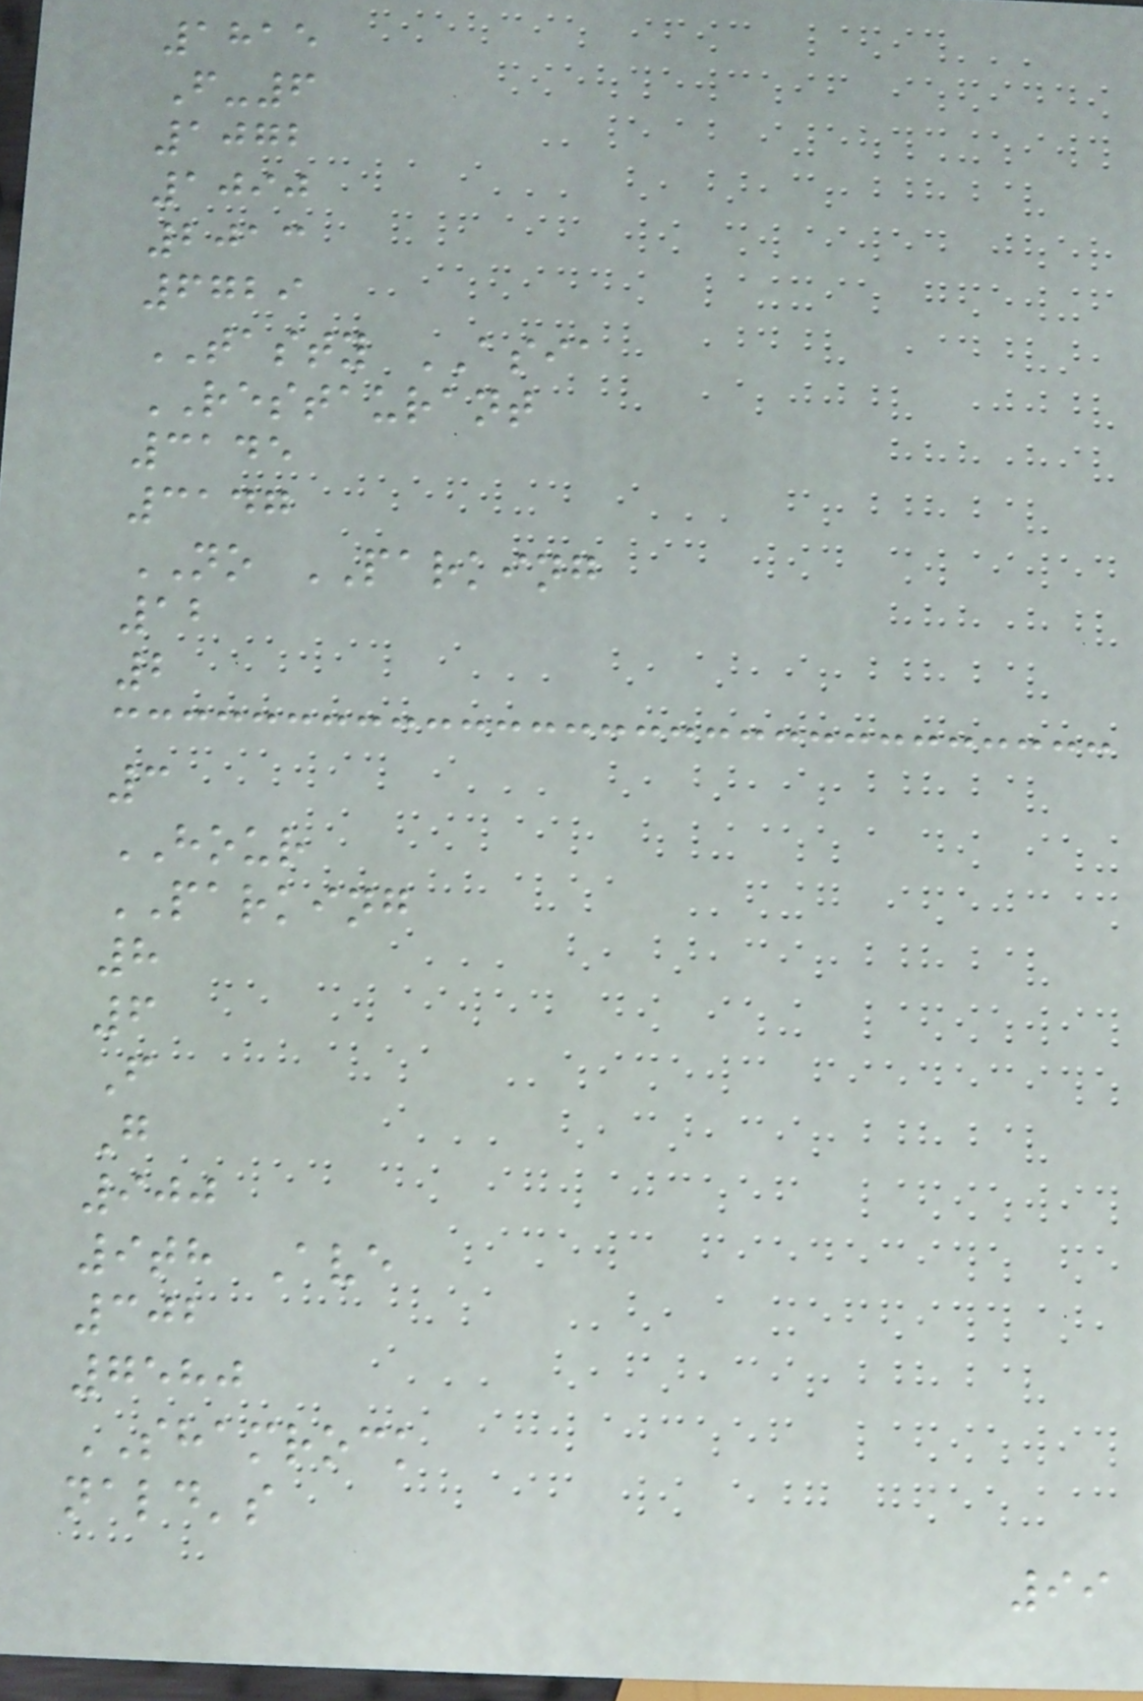1815
F-6
1072
1090
2013
6729
TASTY ASIA
RESTAURANT
3145
3147
NO PARKING
12
2
3
HOUR
PARKING
8
6
F
G
900
9th Ave
302
7580
SHAMROCK
nald's
99
